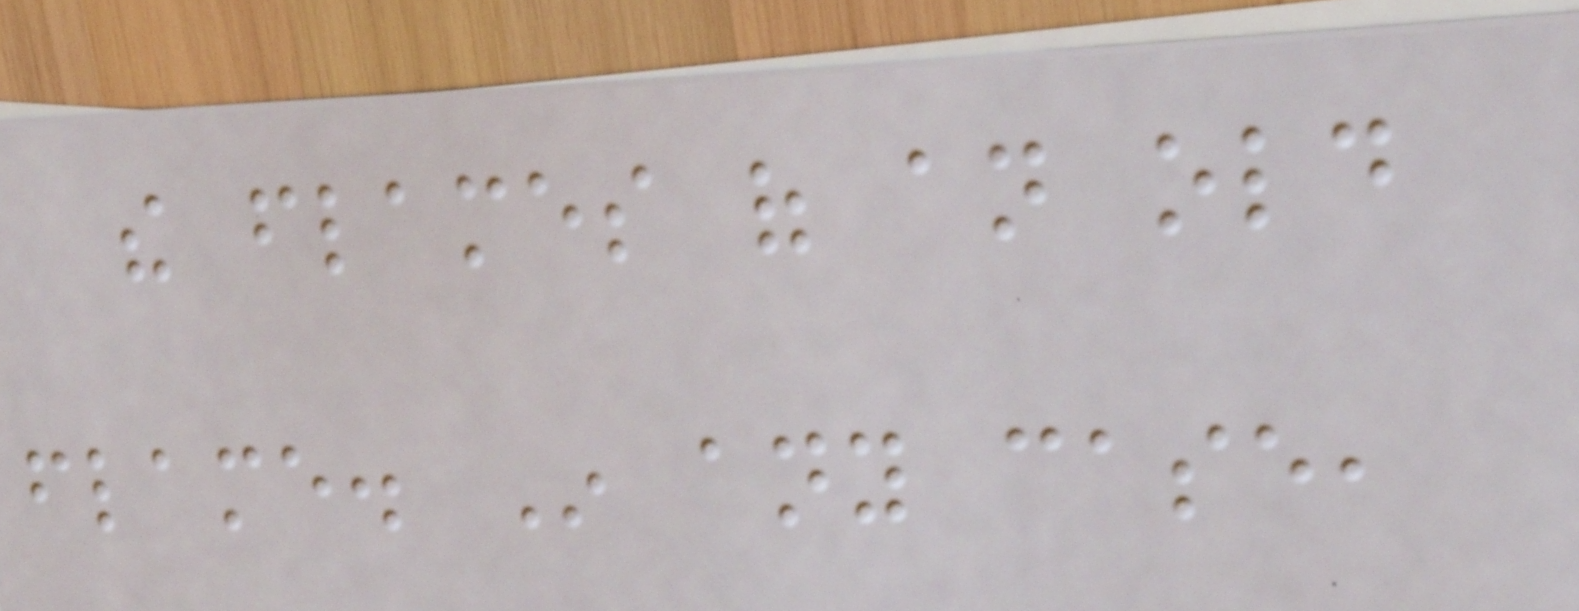the flames of an old
flame. In any case,
